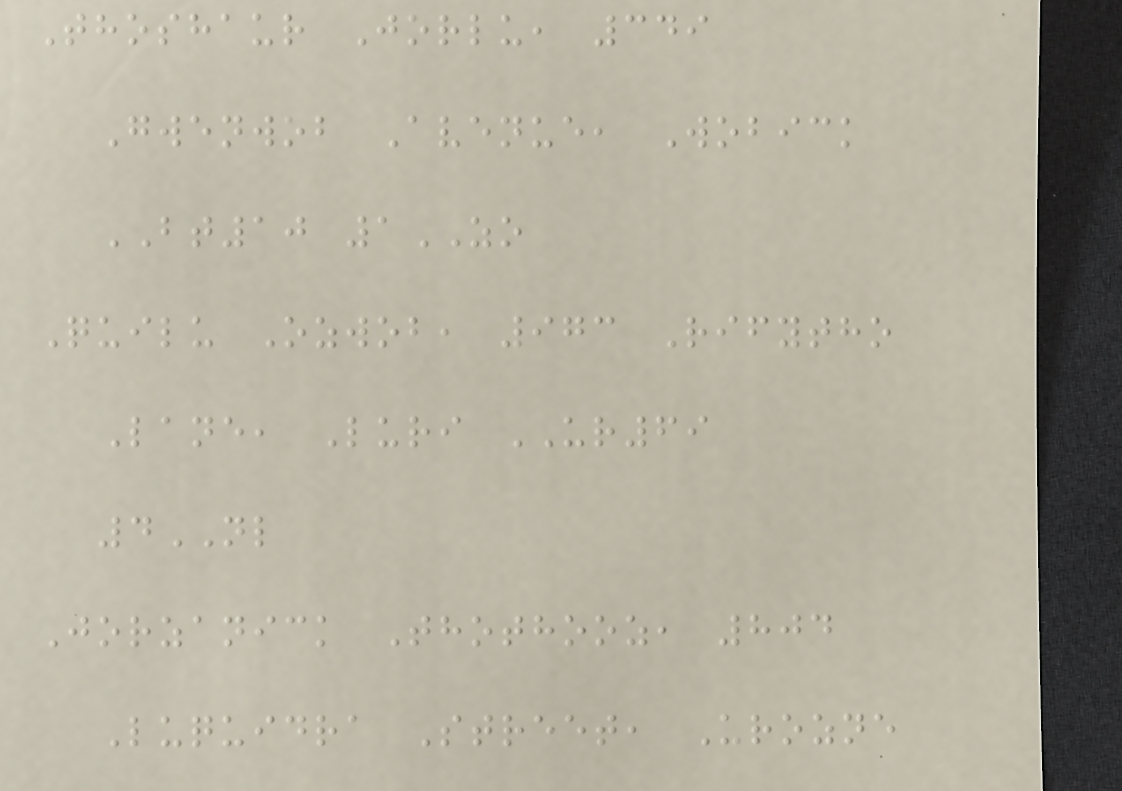Thoshaur Jorlu, 349
Gwenwob Avenue, Wobick
BT10 1ZO
Quilu Ozwob, 973 Rifytho
Lane, Luri UR69
4NL
Jorzanick Thothooz, 804
Luquidra Street, Urozne
